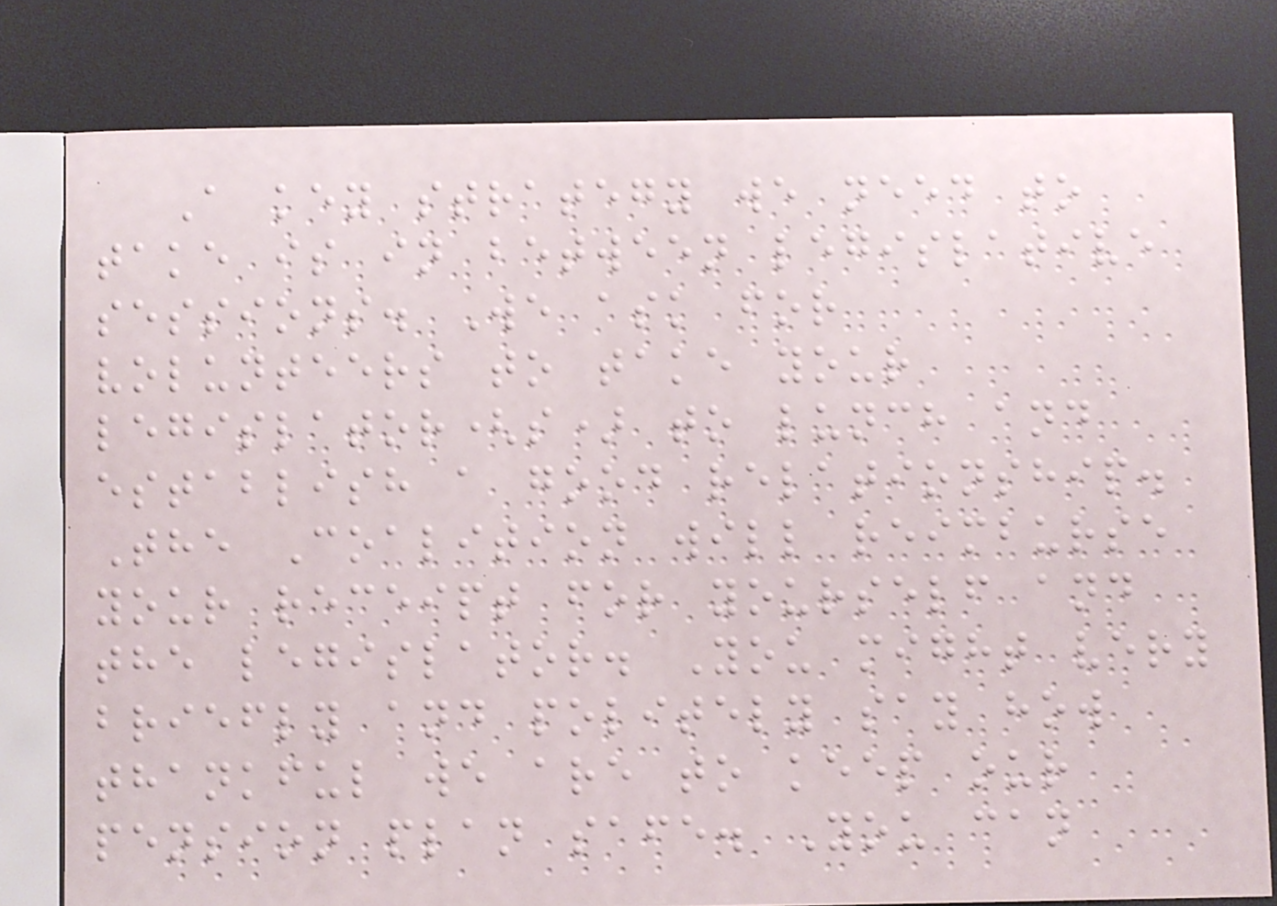A key strategy we need to
take is in between legislative
sessions. We ask for
volunteers to take your
legislator(s) to lunch and
establish a good relationship.
The Coalition will reimburse
your receipt for yourself and
the legislator. You might very
briefly and politely say how
thankful we are to keep our
pension plan safe. You can
